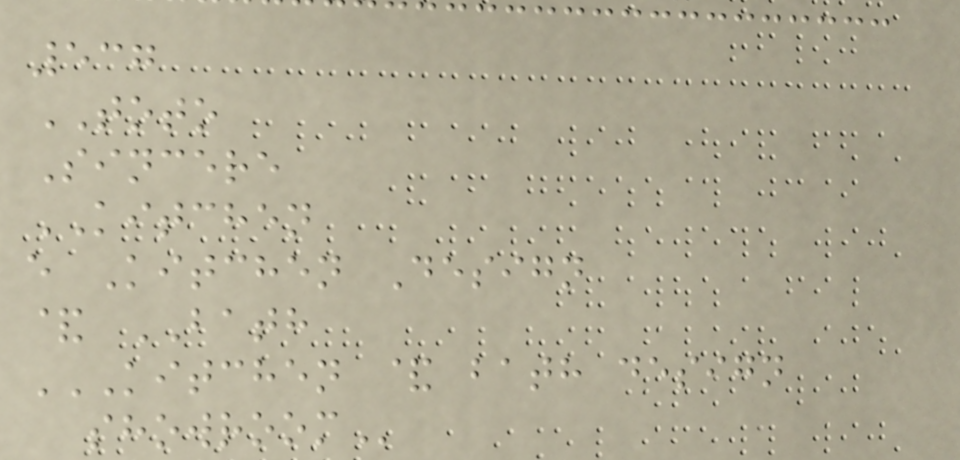537
TOTO
Sincere
KITCHEN
e Kitchen Design
& BATH
KITCHEN & BATH DESIGN
SHOWROOM
